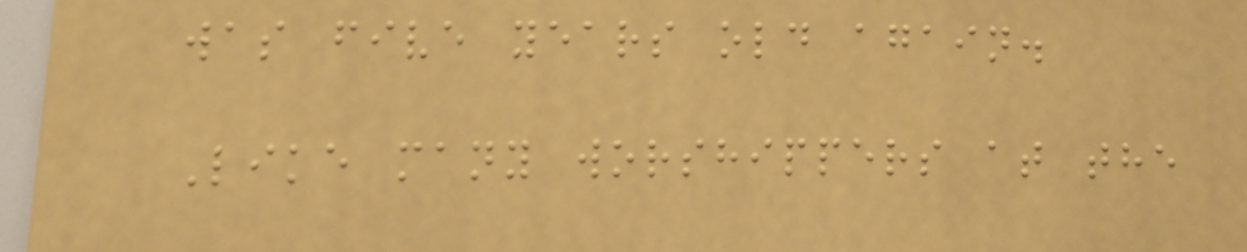was five years old again.
Like many worshippers at the
